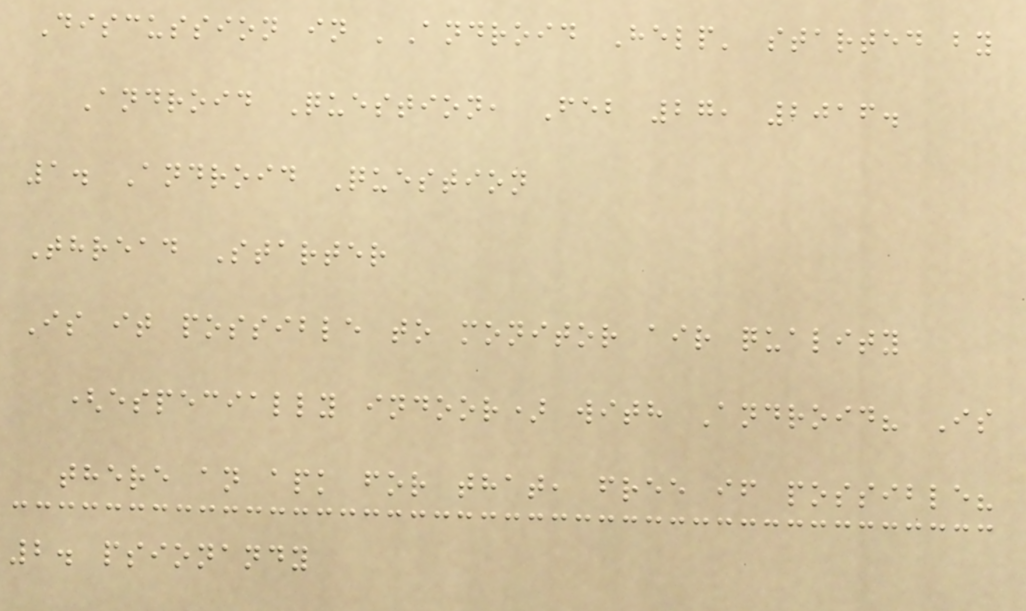Discussion in 'Android Help' started by
Android Question, Feb 27, 2016.
1. Android Question
Thread Starter
Is it possible to monitor air quality
(especially indoor) with Android? Is
there an apk for that, free if possible?
2. psionandy
